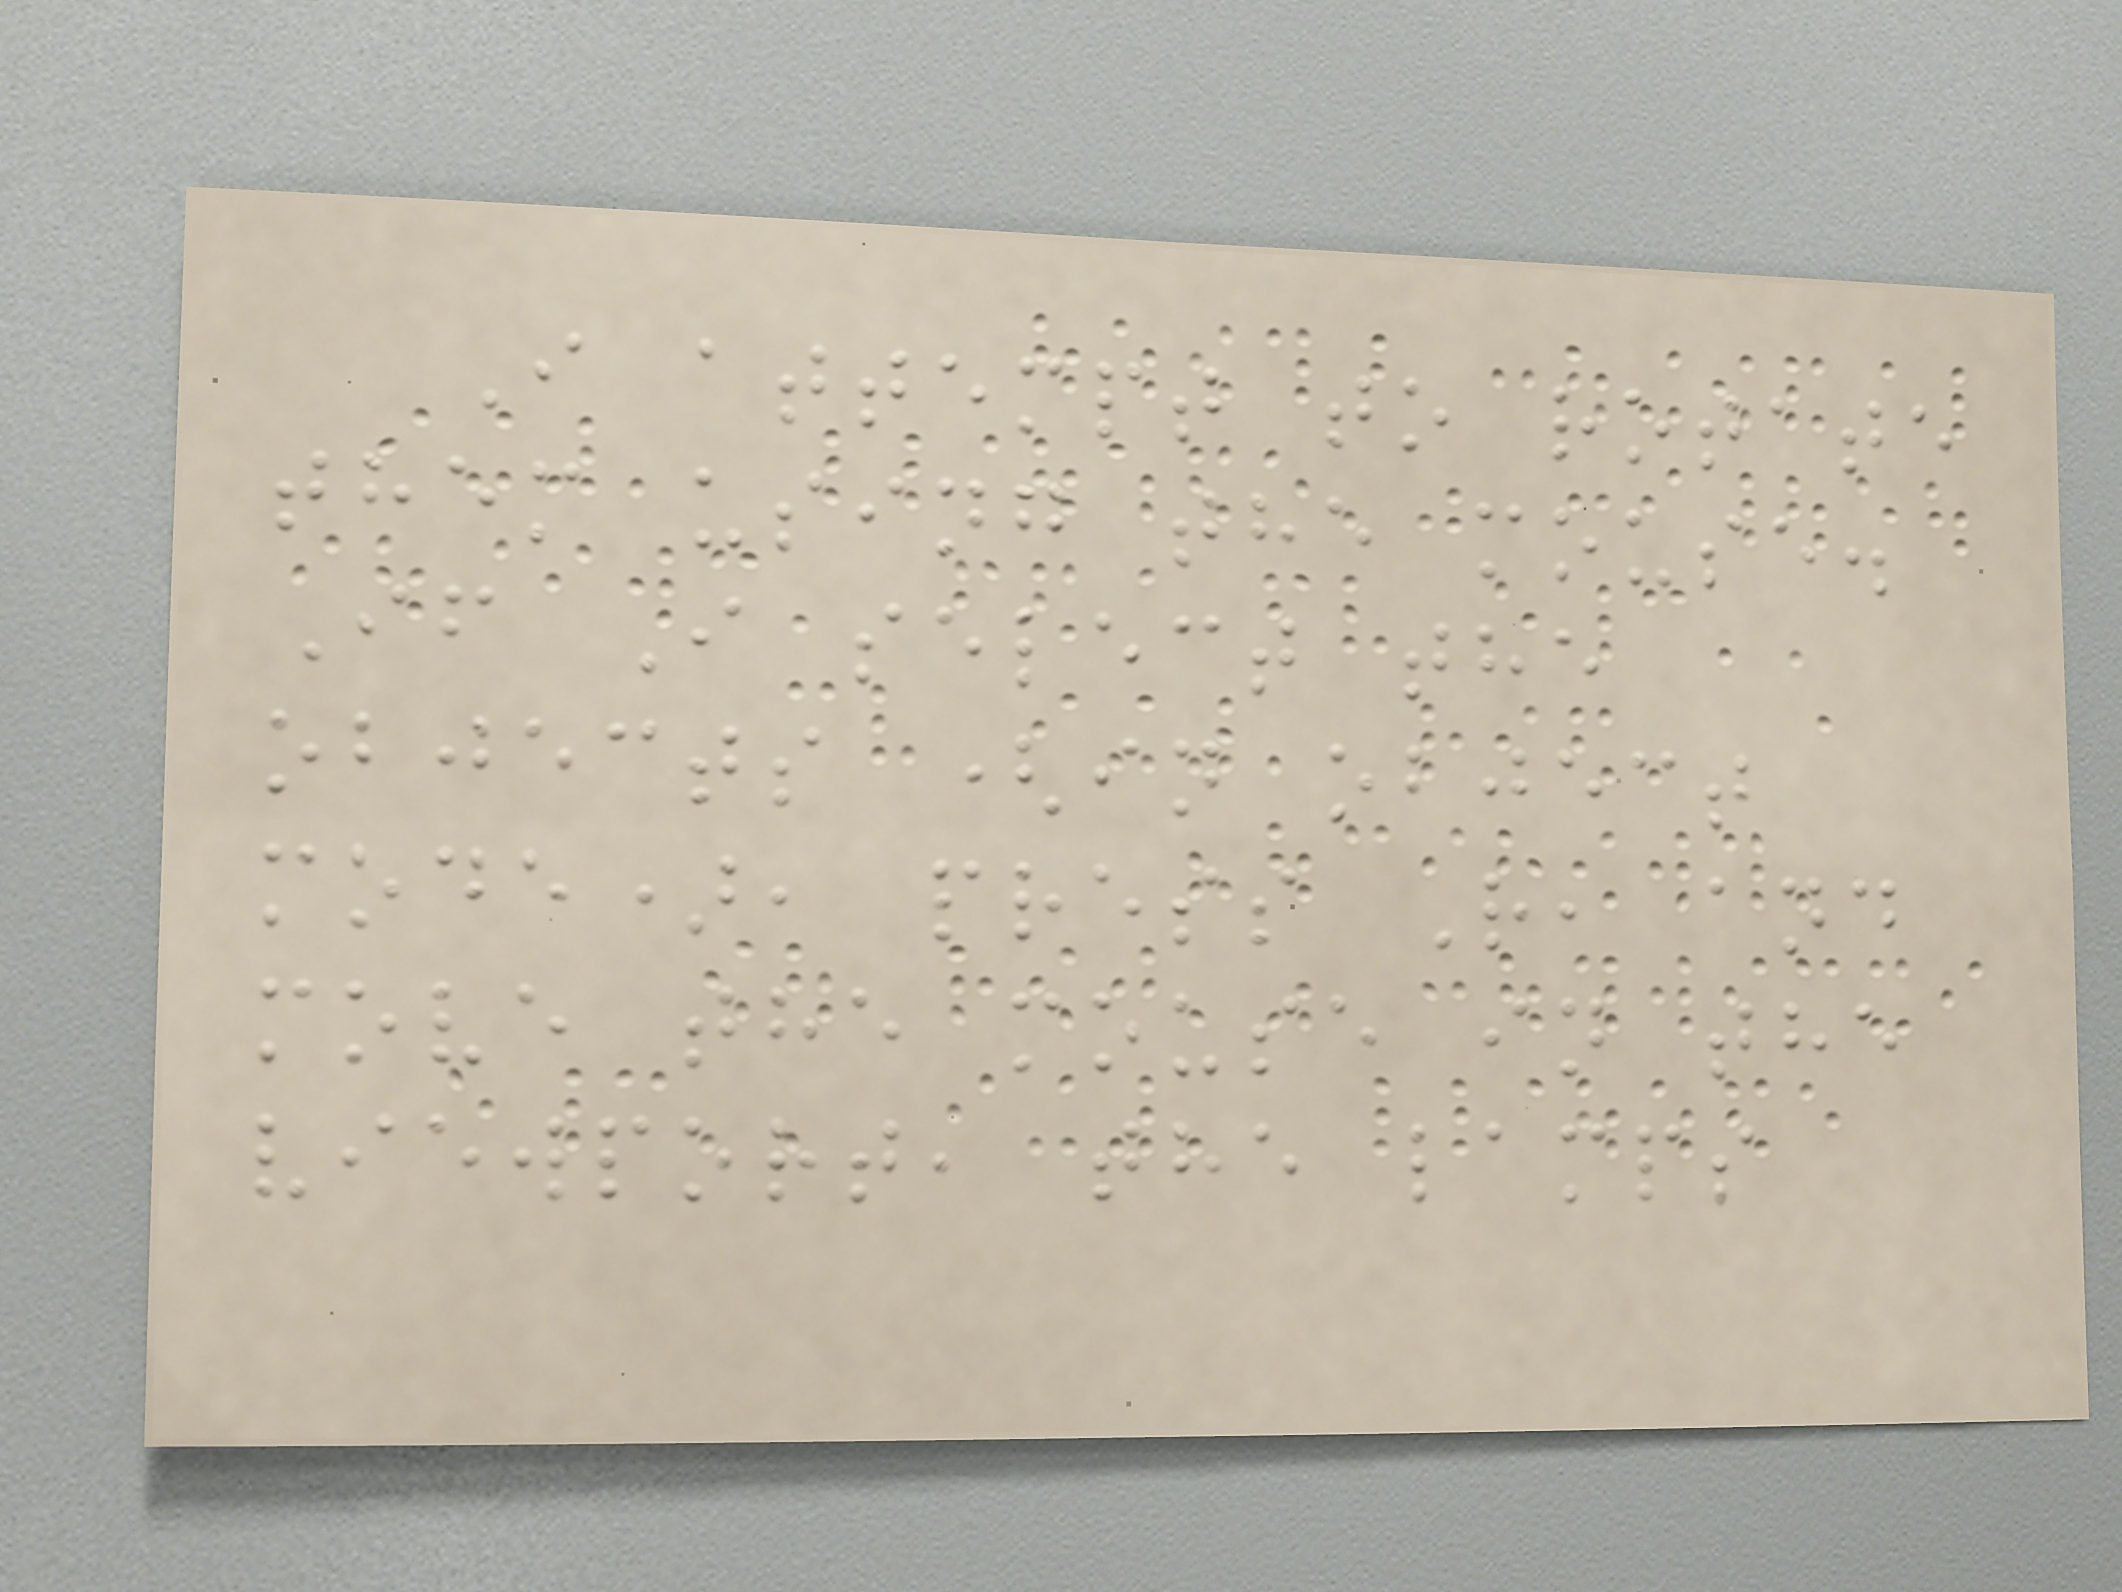I attempt to rotate
them using the mouse.
If I select the
objects (in object
mode), press R, and
move the mouse in the
viewport, the lamps
